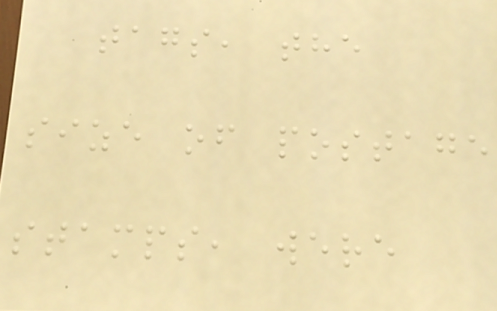tags, the
size of postage
stamps, were
